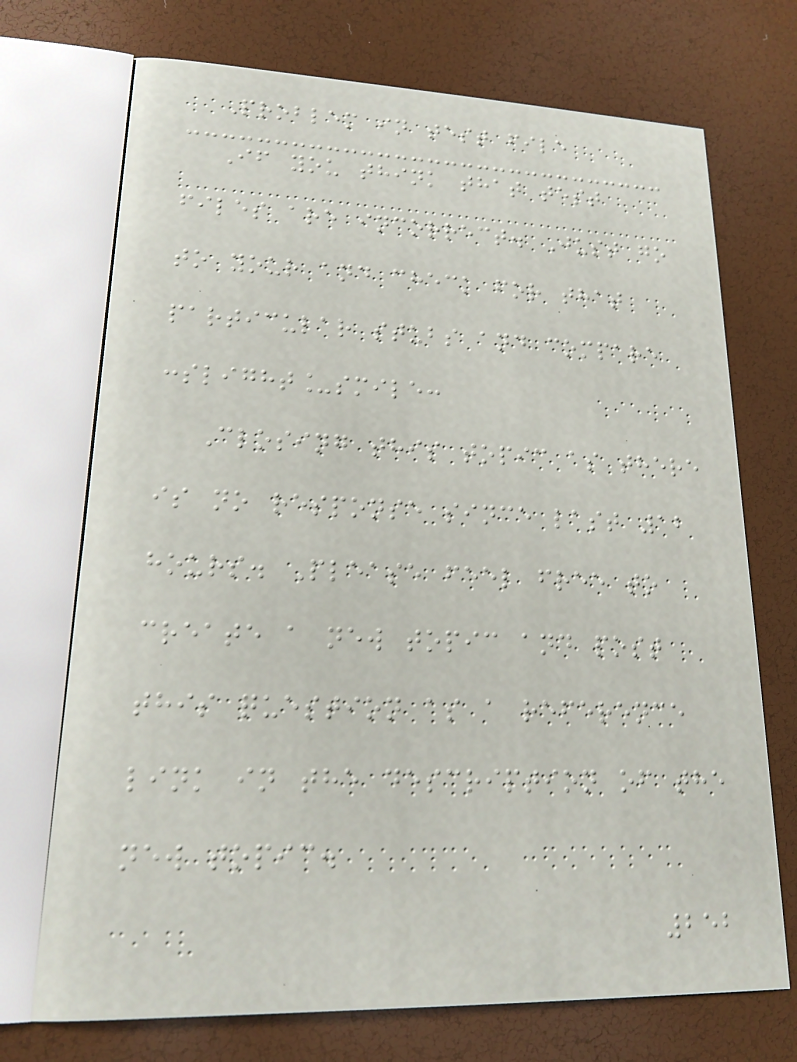Problem in test file
If you think that test
files are incorrect. Just go
to your and check for that
particular stubs and compare
:slight_smile:
Closing this topic as there
is no response since last 12
hours. Please feel free to
create a new topic and post
this question as a reference
link in the description of the
new topic.
252
